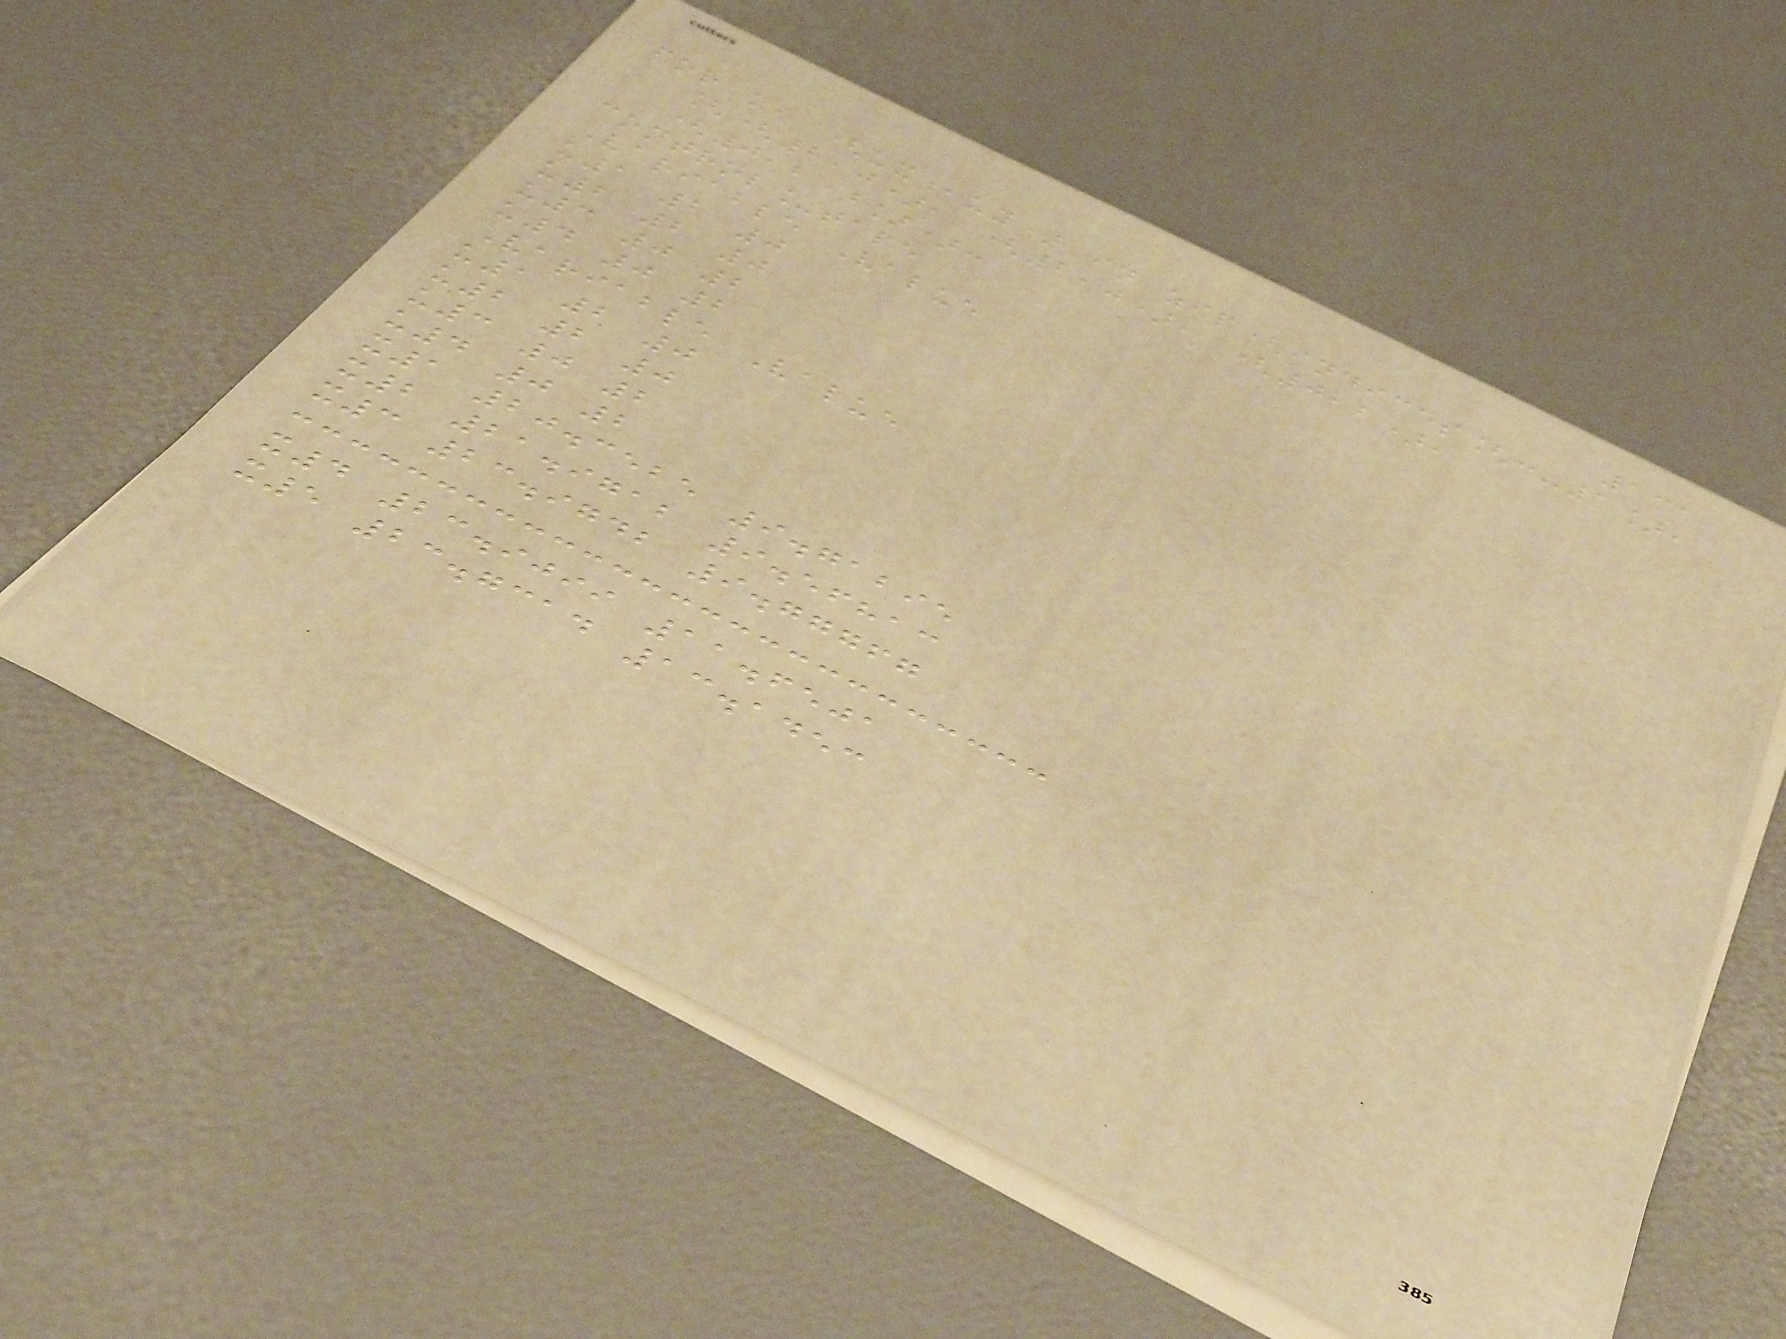131
for k, (ux,uy) in zip(indices[:-1],
[(2,0), (2,0), (0,2),
(0,2)]):
control_tape
Variable Value
u1 2 0
u2 2 0
u3 0 2
u4 0 2
Variable Value
u1 2 0
u2 2 0
u3 0 2
u4 0 2
x1 20.3525 9.71295
x2 21.9712 9.56813
x3 23.9742 9.77767
x4 23.9099 11.6501
x5 23.7314 13.1453
